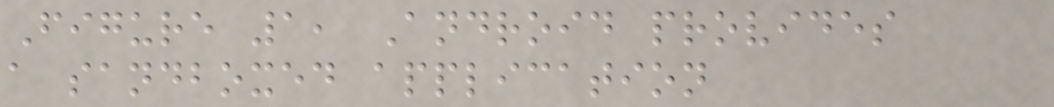Figure 1, Android provides
a sandboxed application
